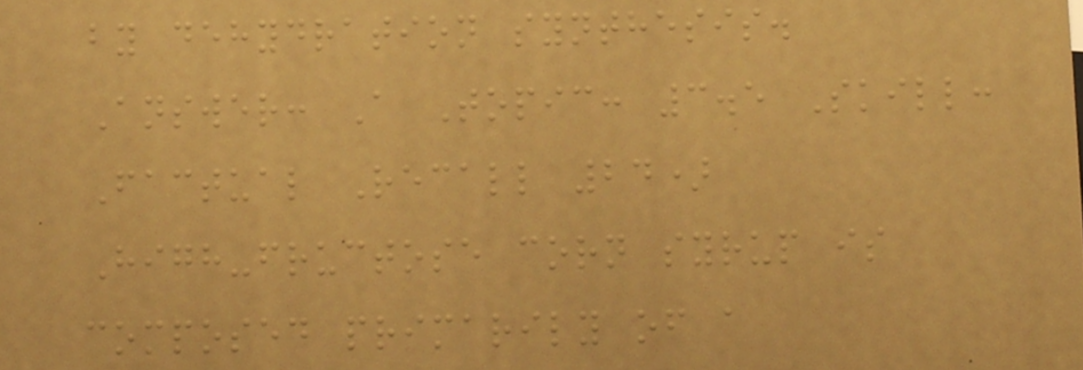by dehydration synthesis.
Answer: A Topic: 3.5 Skill:
Factual Recall 24)
High-fructose corn syrup is
composed primarily of a
